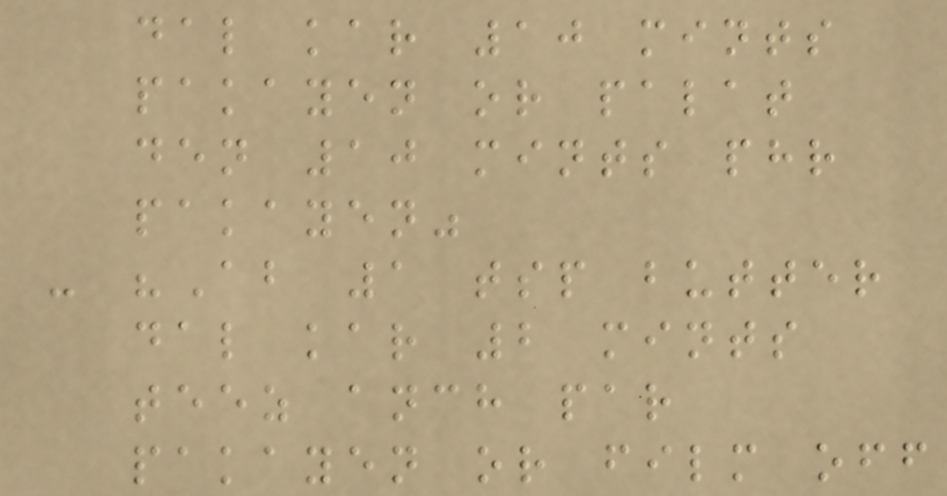dal kar 10 mints
pakayen or palat
den 10 mints phr
pakayen"
- "Ab 1 tsp butter
dal kar 2 mints
teez anch par
pakayen or film off
